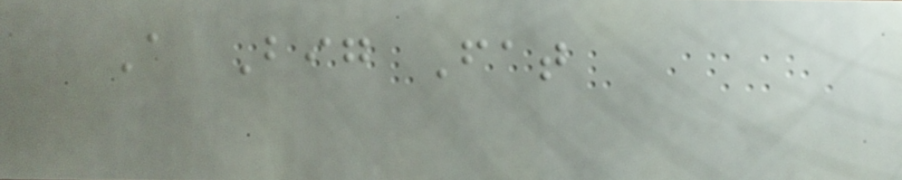A Big Fat
